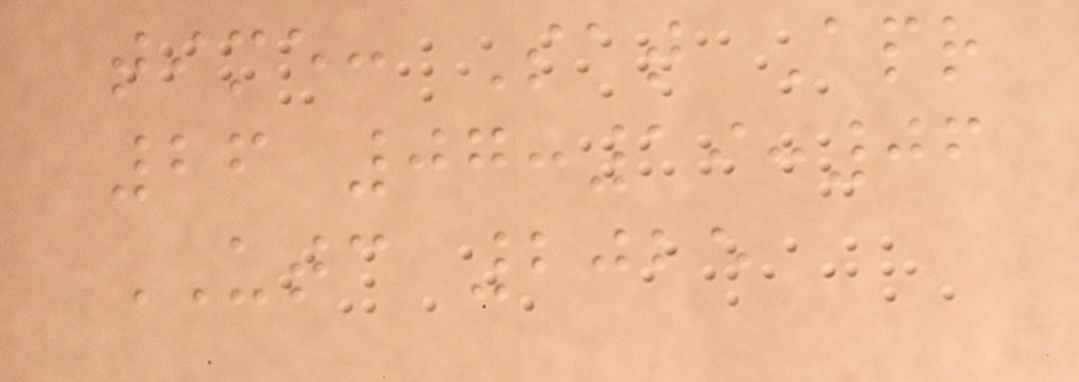time: Sat Apr
26 07:19:06
UTC 2025
